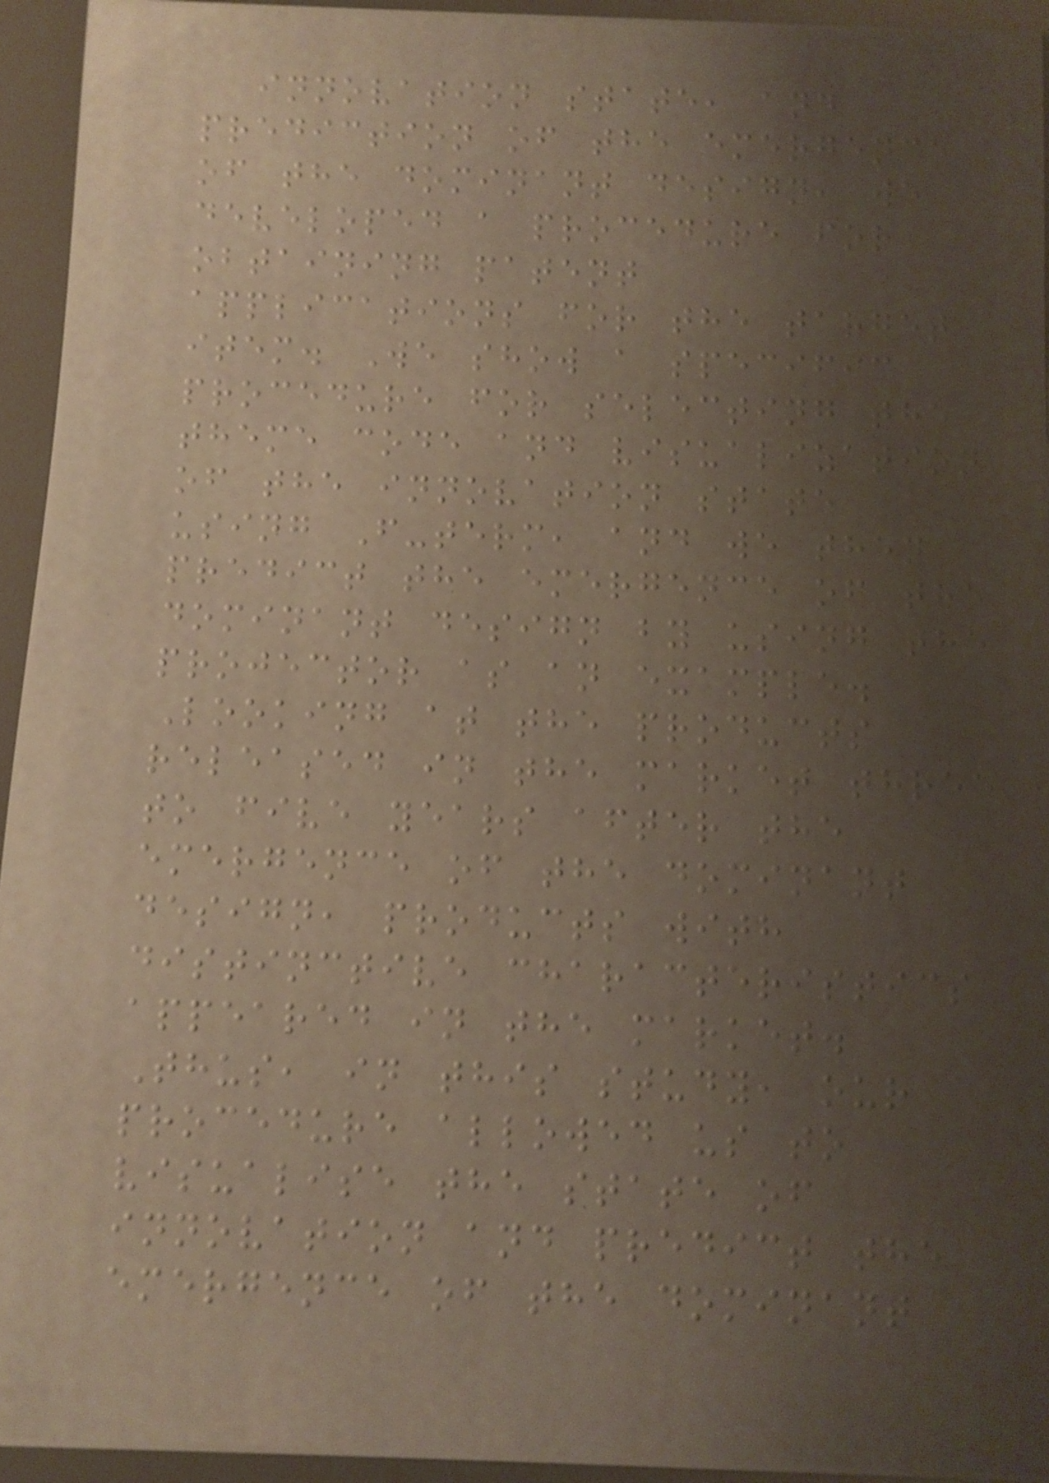innovation state, and
prediction of the emergence
of the dominant design, we
developed a procedure for
obtaining patent
applications for the target
item. We show a specific
procedure for selecting the
theme code and visualization
of the innovation state
using F-term, and we then
predict the emergence of the
dominant design by using the
projector as an example.
Looking at the products
released in the market three
to five years after the
emergence of the dominant
design, products with
distinctive characteristics
appeared in the market.
Thus, in this study, our
procedure allowed us to
visualise the state of
innovation and predict the
emergence of the dominant
